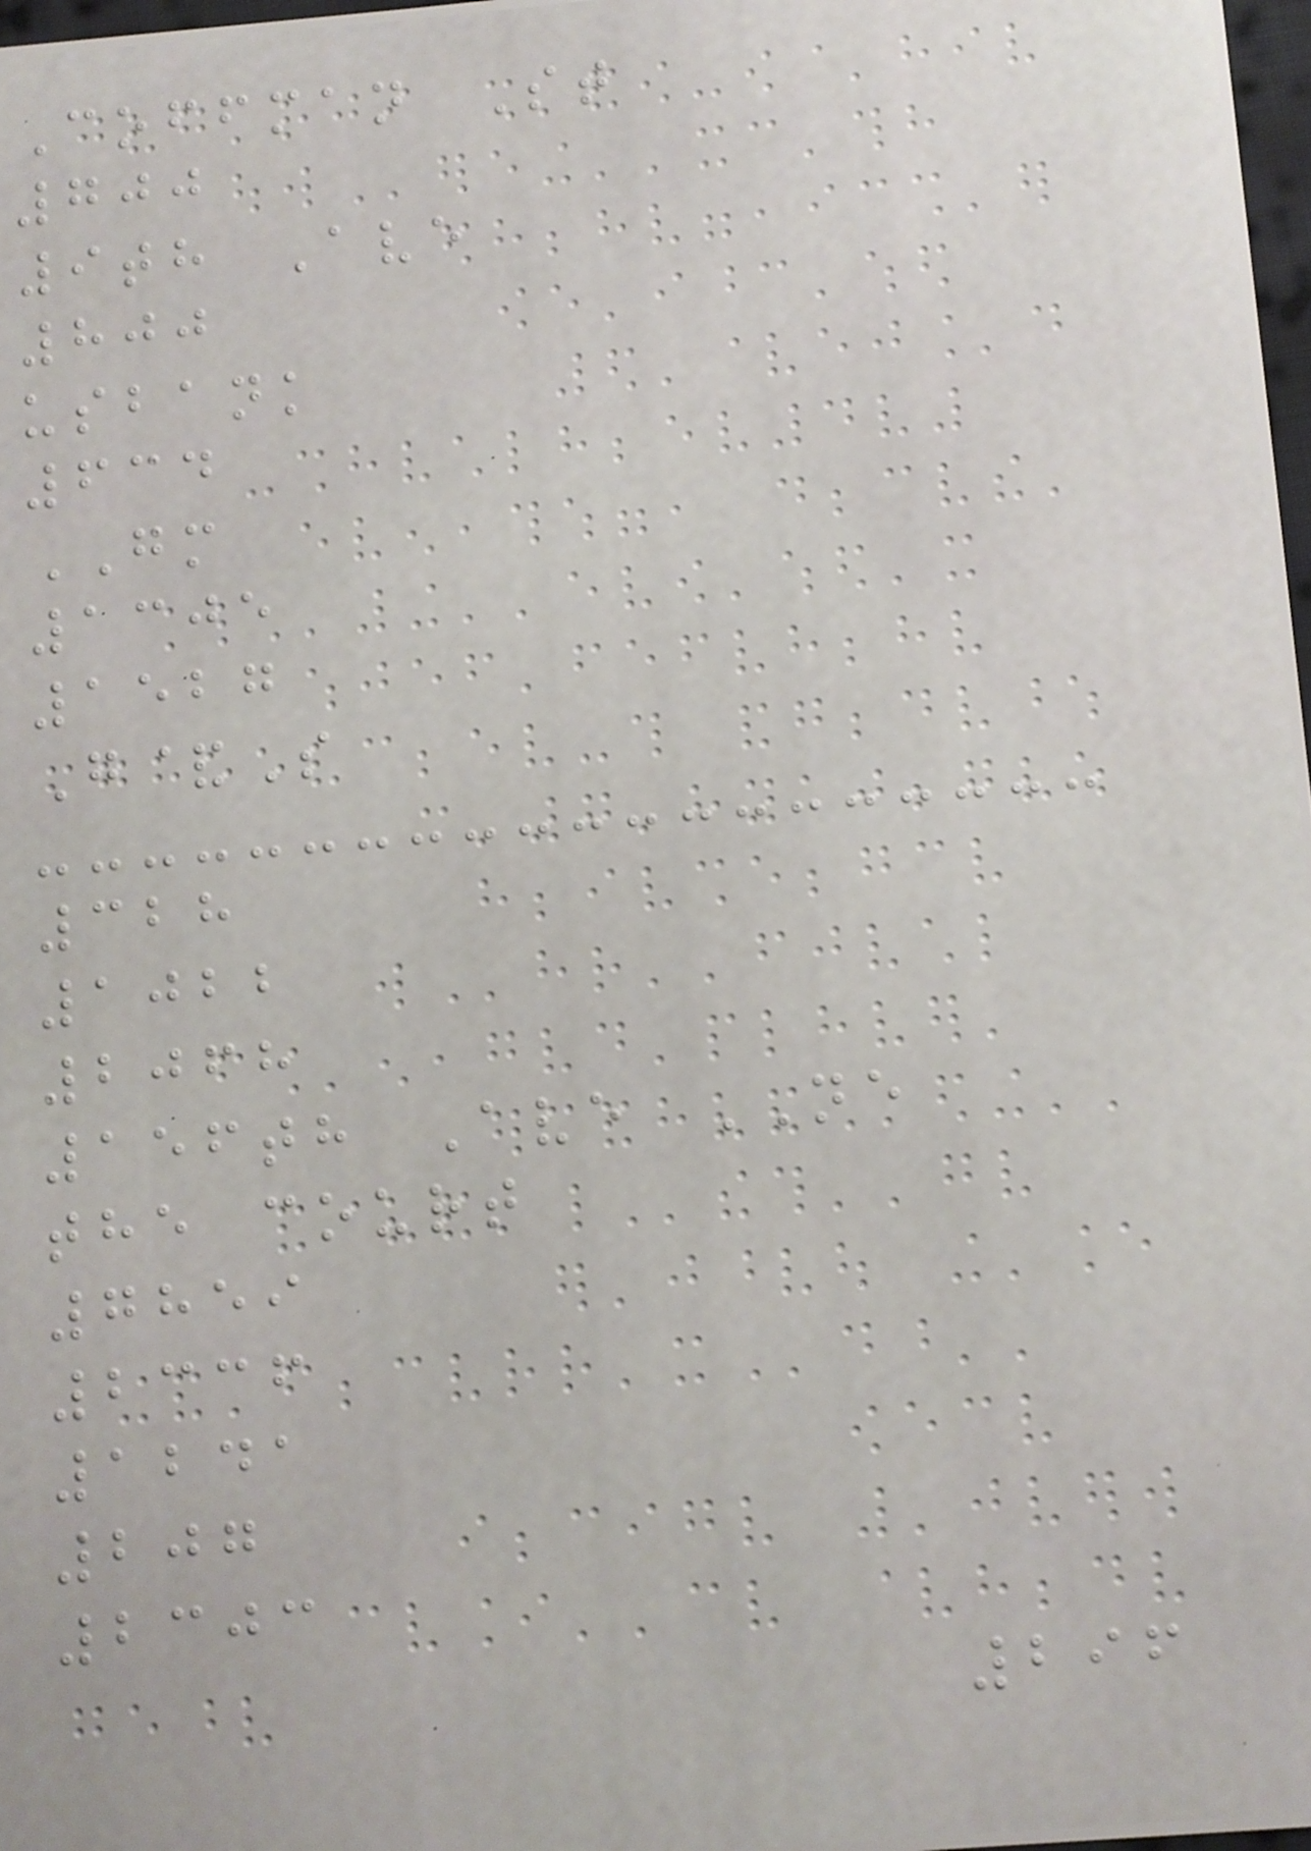Coffman St
700
9th Ave
800
usbank
634
GM
1305
1527
G&S
328
1022
2068
156th Ave NE
the court
7859
2336
1241
207
2303
296
